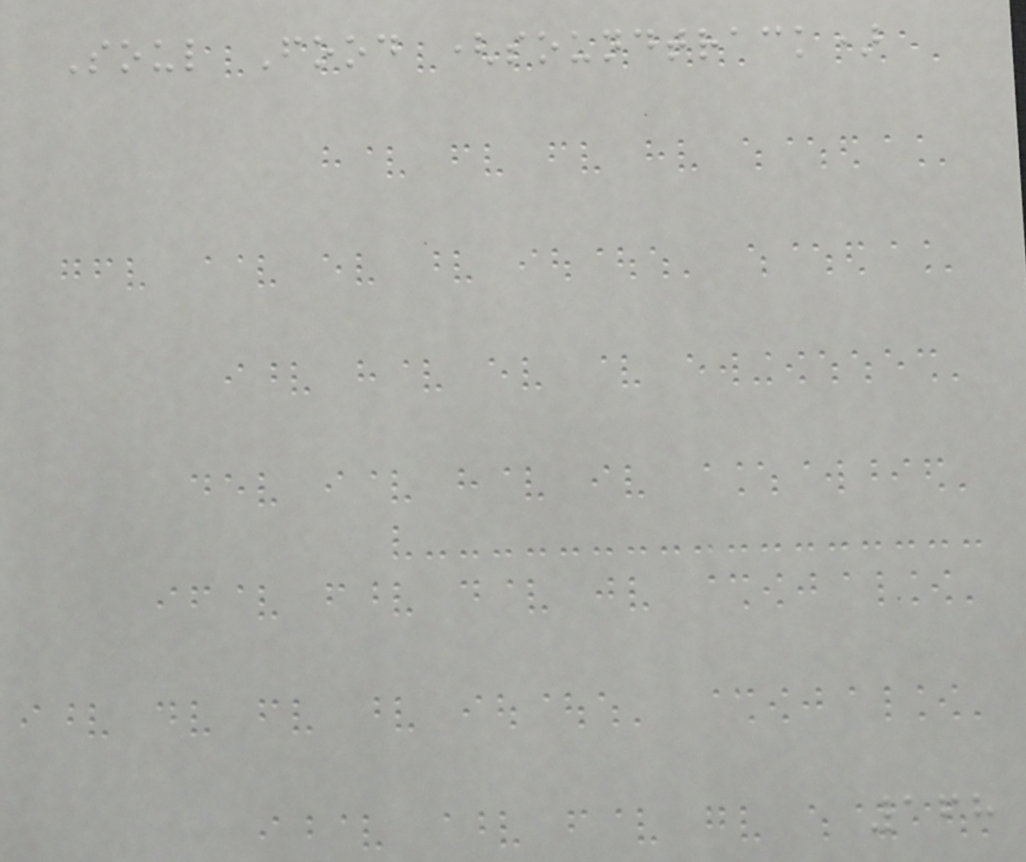Soul Food (soundtrack)
168
